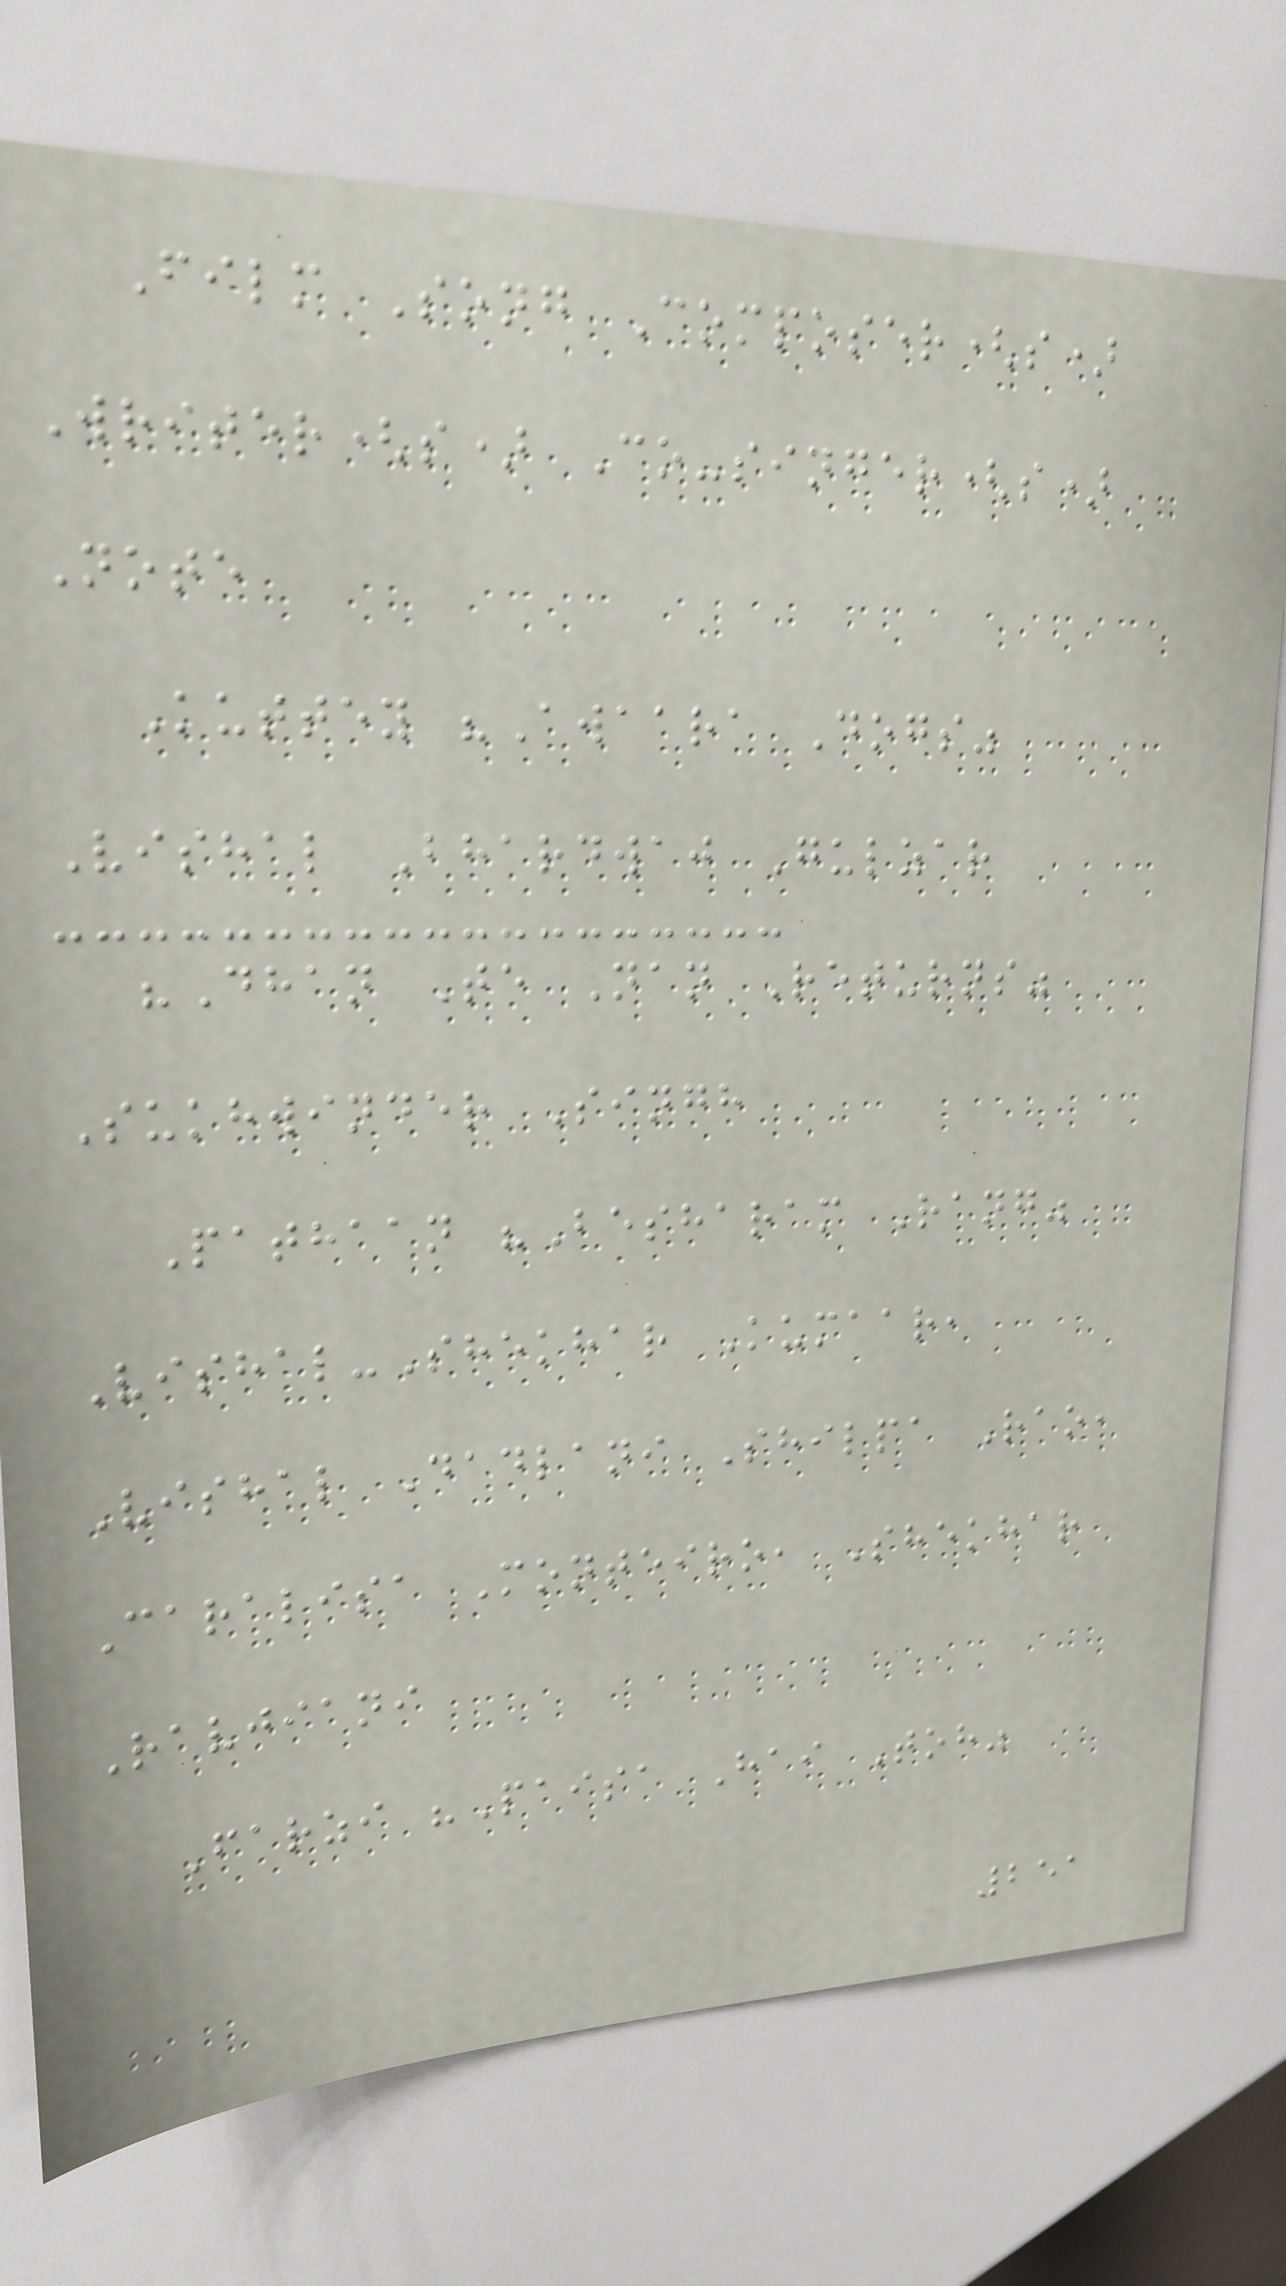Film Song Composer(s)
Writer(s) Co-singer(s)
Note
Kuttey "Awaara Dogs"
Vishal Bhardwaj Gulzar
"Dhan Te Nan Returns"
Sukhwinder Singh
Pathaan "Besharam Rang"
Vishal-Shekhar Kumaar,
Vishal Dadlani Shilpa Rao,
Caralisa Monteiro, Shekhar
Ravjiani
Farzi "Paisa Hai Toh"
251
